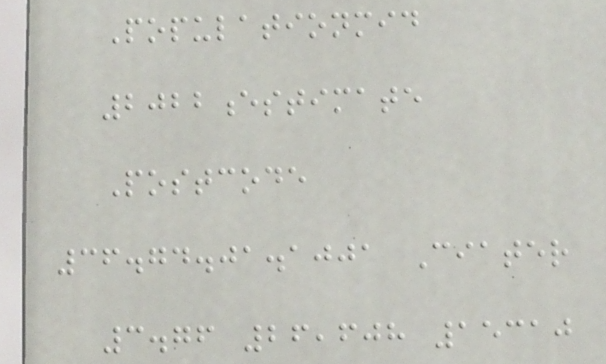Populationmid
2022estimate
Postcode
36.74.01.1001 Ciater
3.76 26,608 15310
